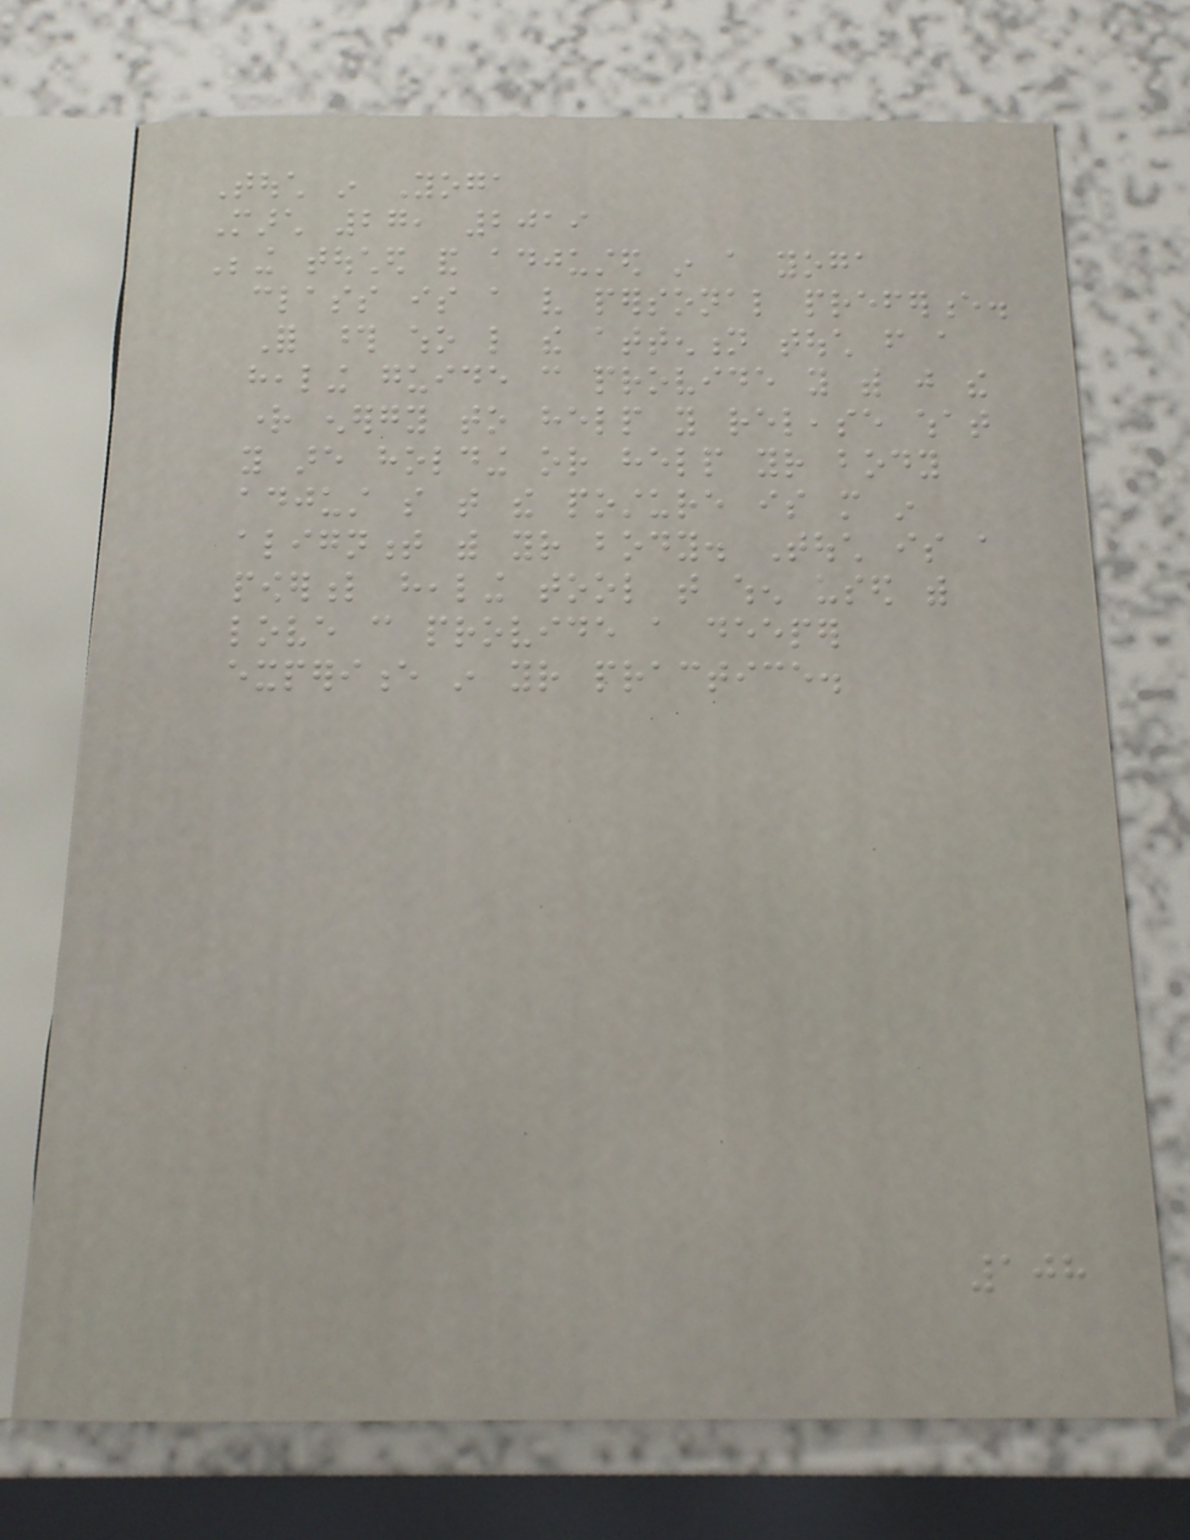Touch in Yoga
March 27, 2019
Being touched and adjusted in a yoga
class is a very personal preference.
For those who like the attention touch from a
healing guide can provide you with just the
right energy to help you release what
you are holding or help your body
adjust so that the posture is more in
alignment with your body. Touch is a
powerful healing tool that when used with
love can provide a deeper
experience in your practice.
108
